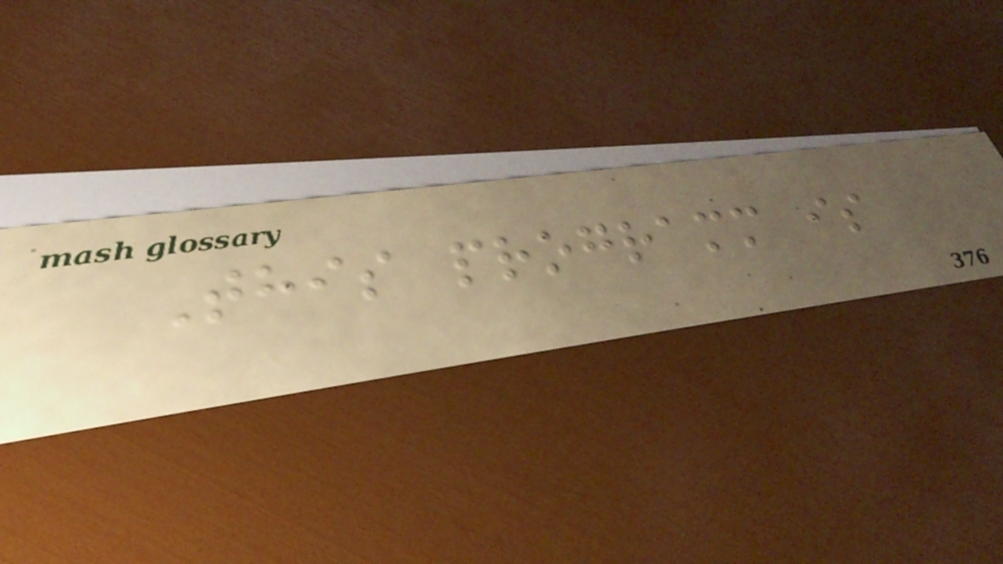This programm is
